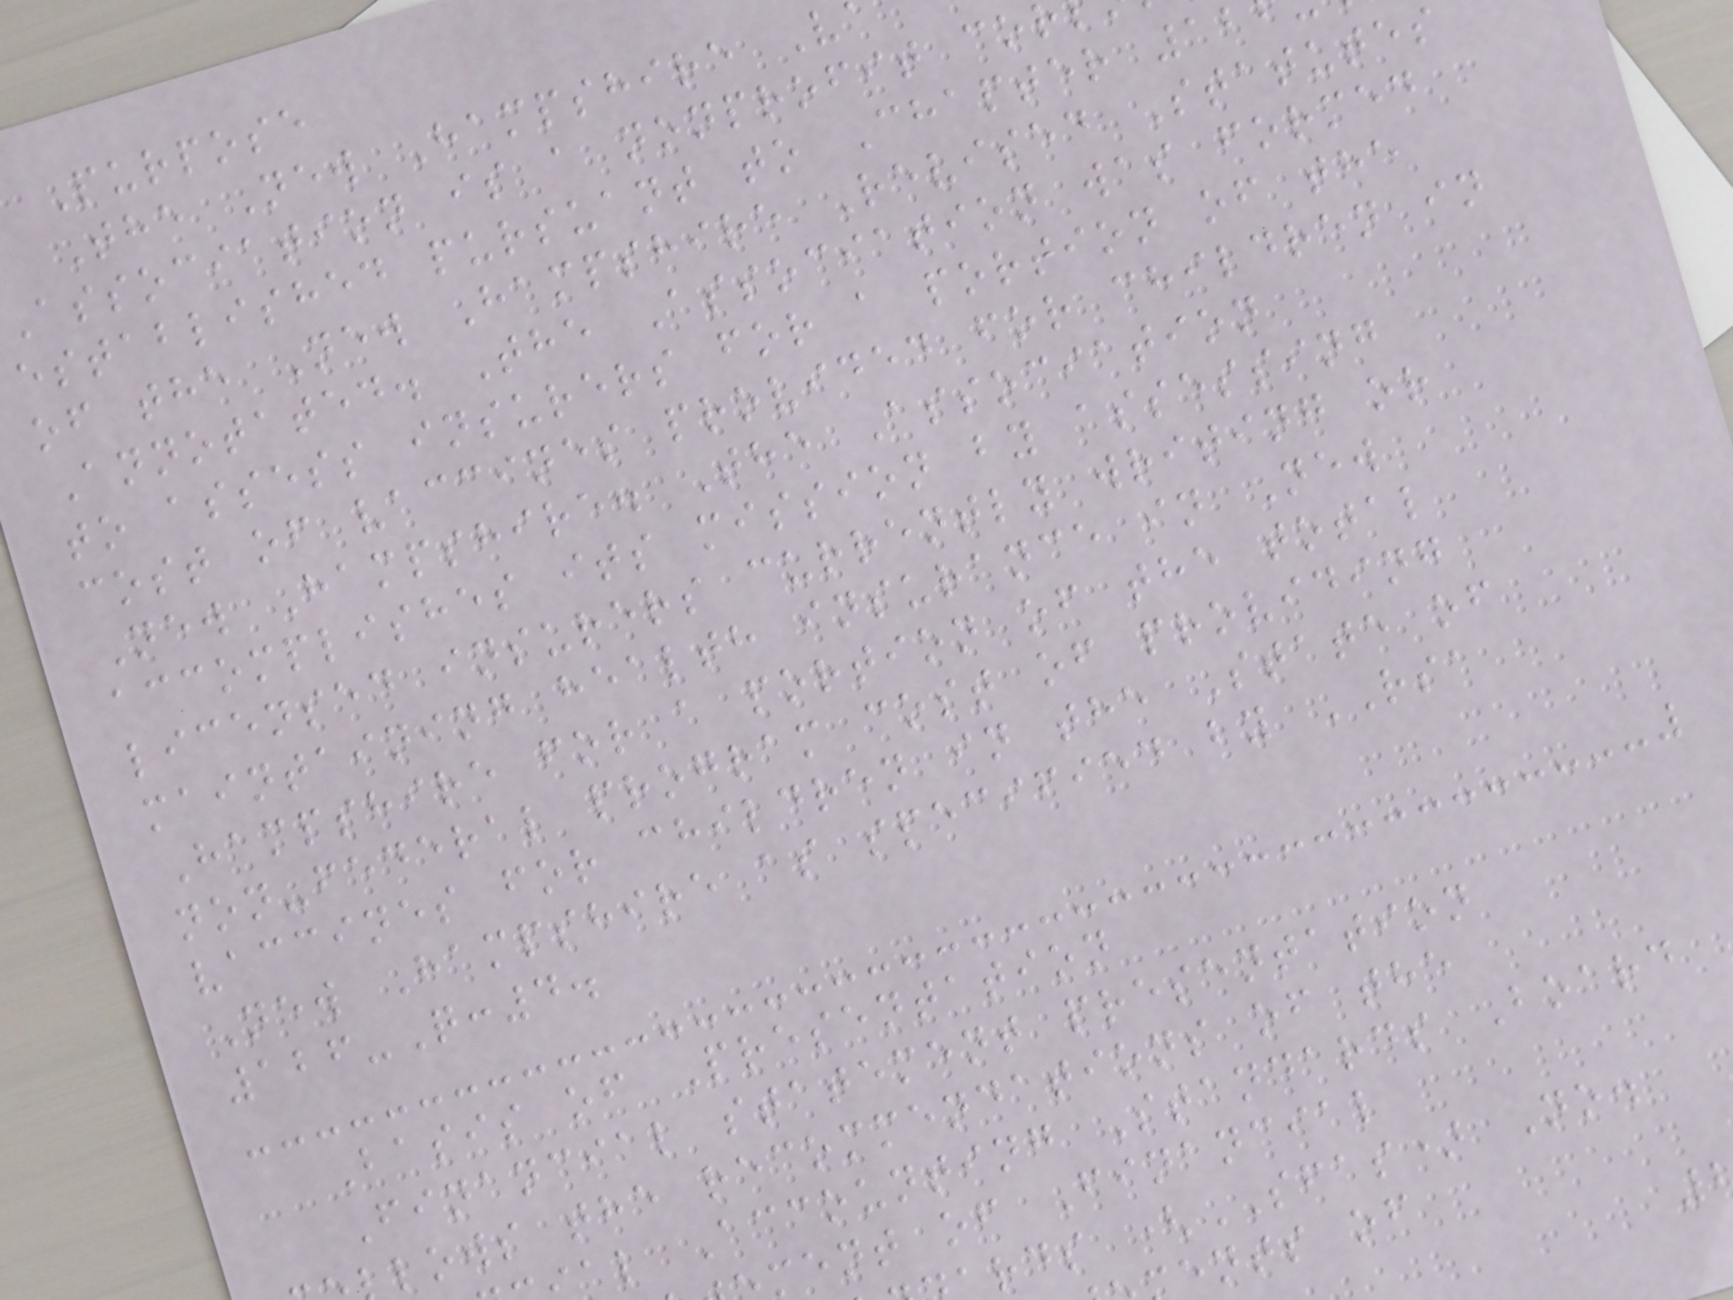Purpose
The New Hampshire V
association is a nonprofit co
established pursuant to Chapter 12
of the New Hampshire Revised Statutes
Annotated. The Association was formed
to assess insurers for a portion of the
cost of vaccines provided for children in
New Hampshire. The Association
accomplishes its mission by assessing
licensed insurers currently writing or
maintaining health insurance in New
Hampshire for a portion of the total
non-federal program cost of providing
vaccines for children in the State of
New Hampshire as specified by RSA
126-Q:4.
Basis of Presentation
Financial statement presentation
lows the recommendations of the
al Accounting Standards Board
ment of Financial
rds (SFAS) No.
